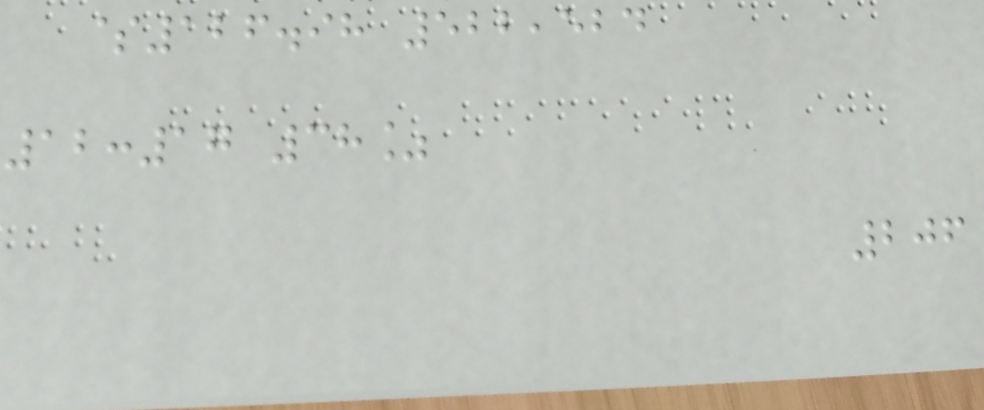$126.98 522,524
12:17 38%
206
